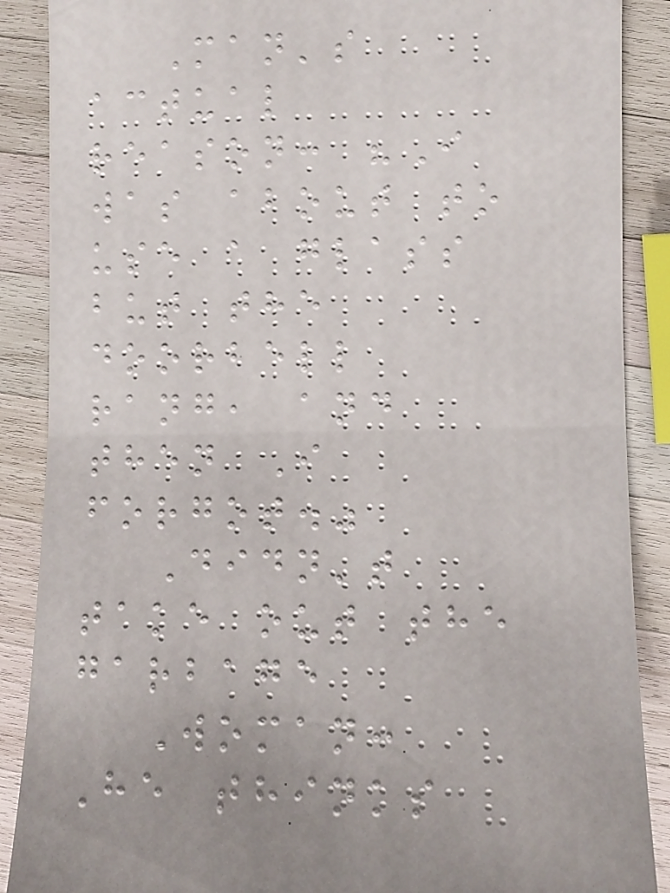Man's
actual
reason: "I
was about to
use a glass
but the
doorbell
rang, and
then I
forgot."
Didn't
take out the
garbage
Woman:
He thinks
